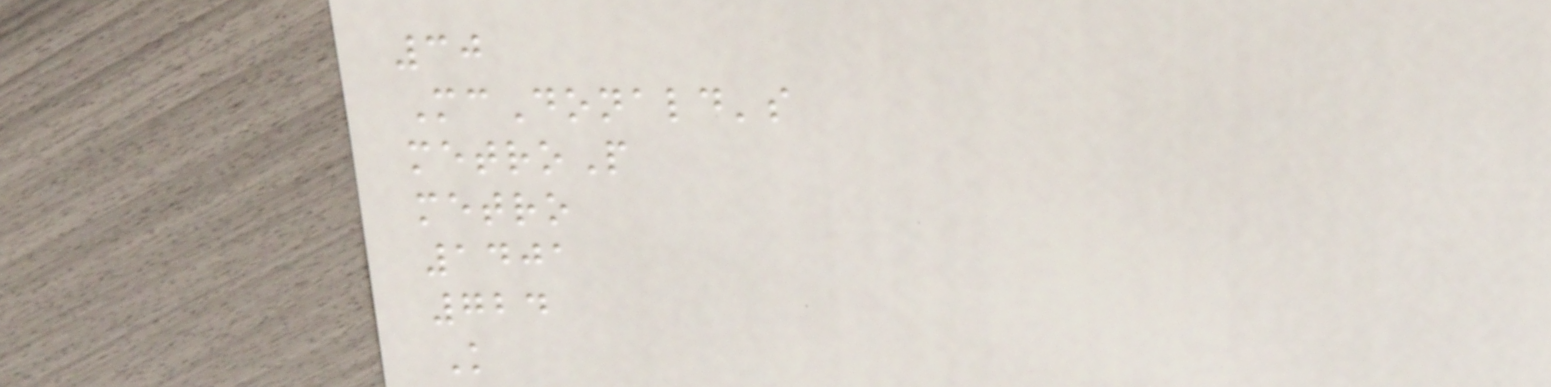30
McDonald's
metroP
metro
1401
724
K
